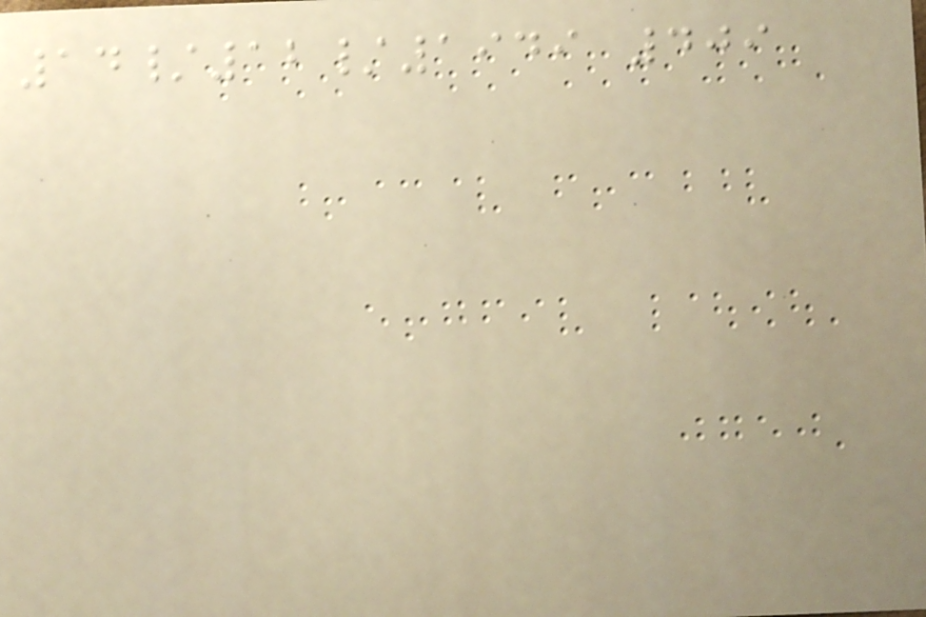14/12/1949 409
